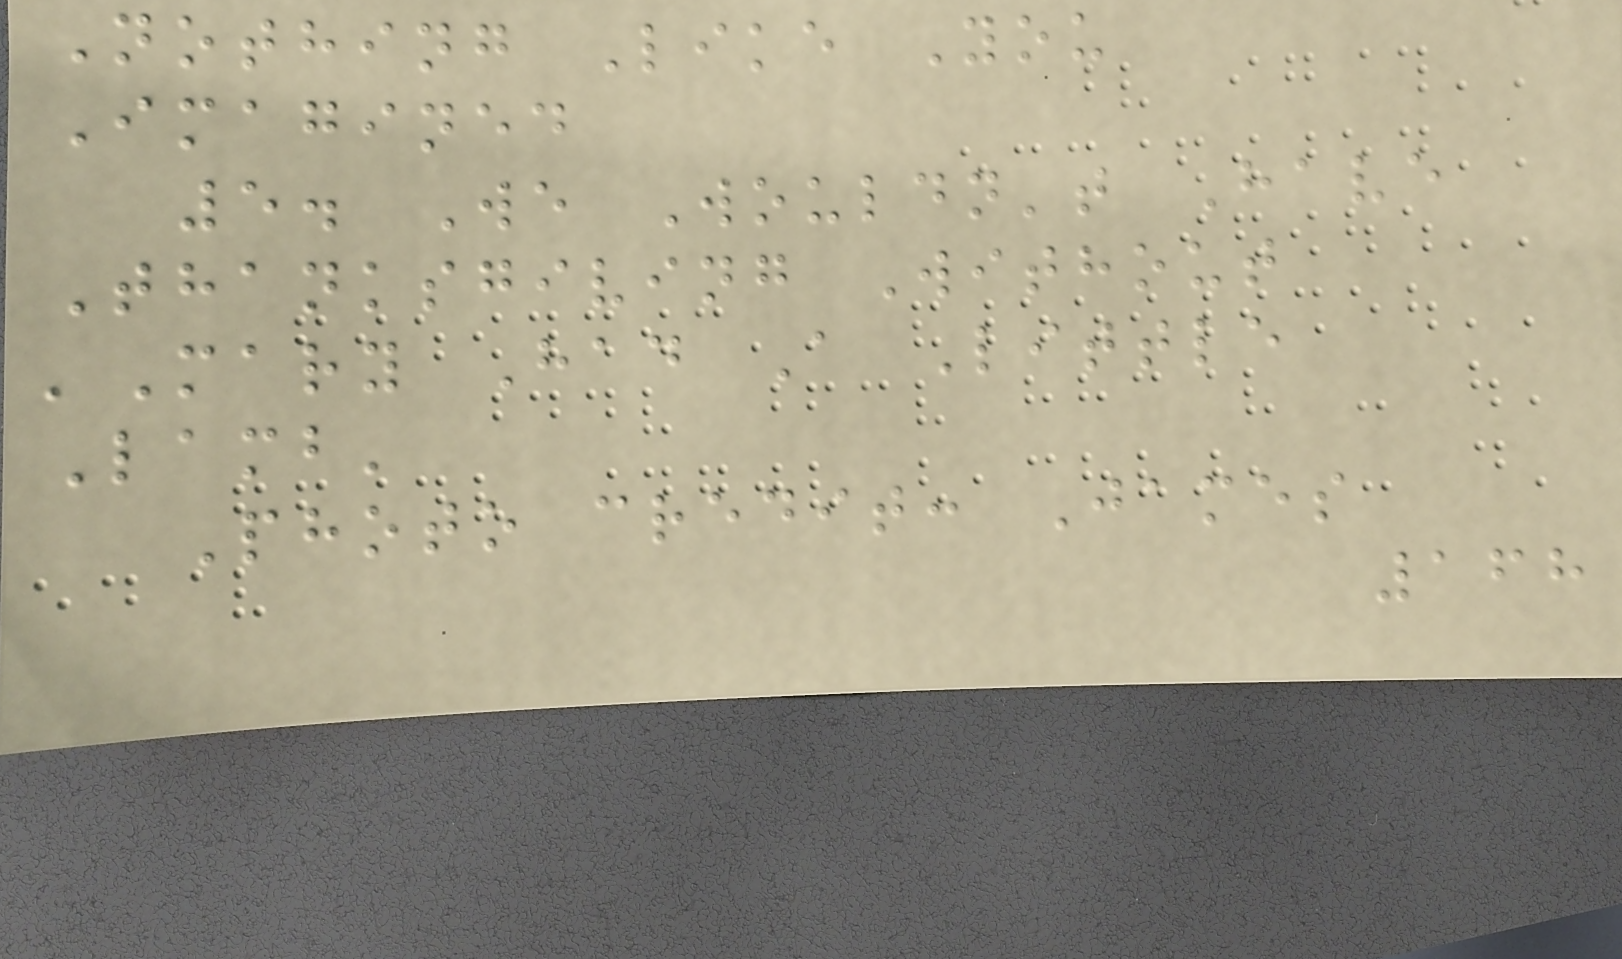Nothing Like You
Imagined
5. We Wouldn't Have
Thanksgiving Without
'Mary Had A Little
Lamb'
Photo credit: James
168
